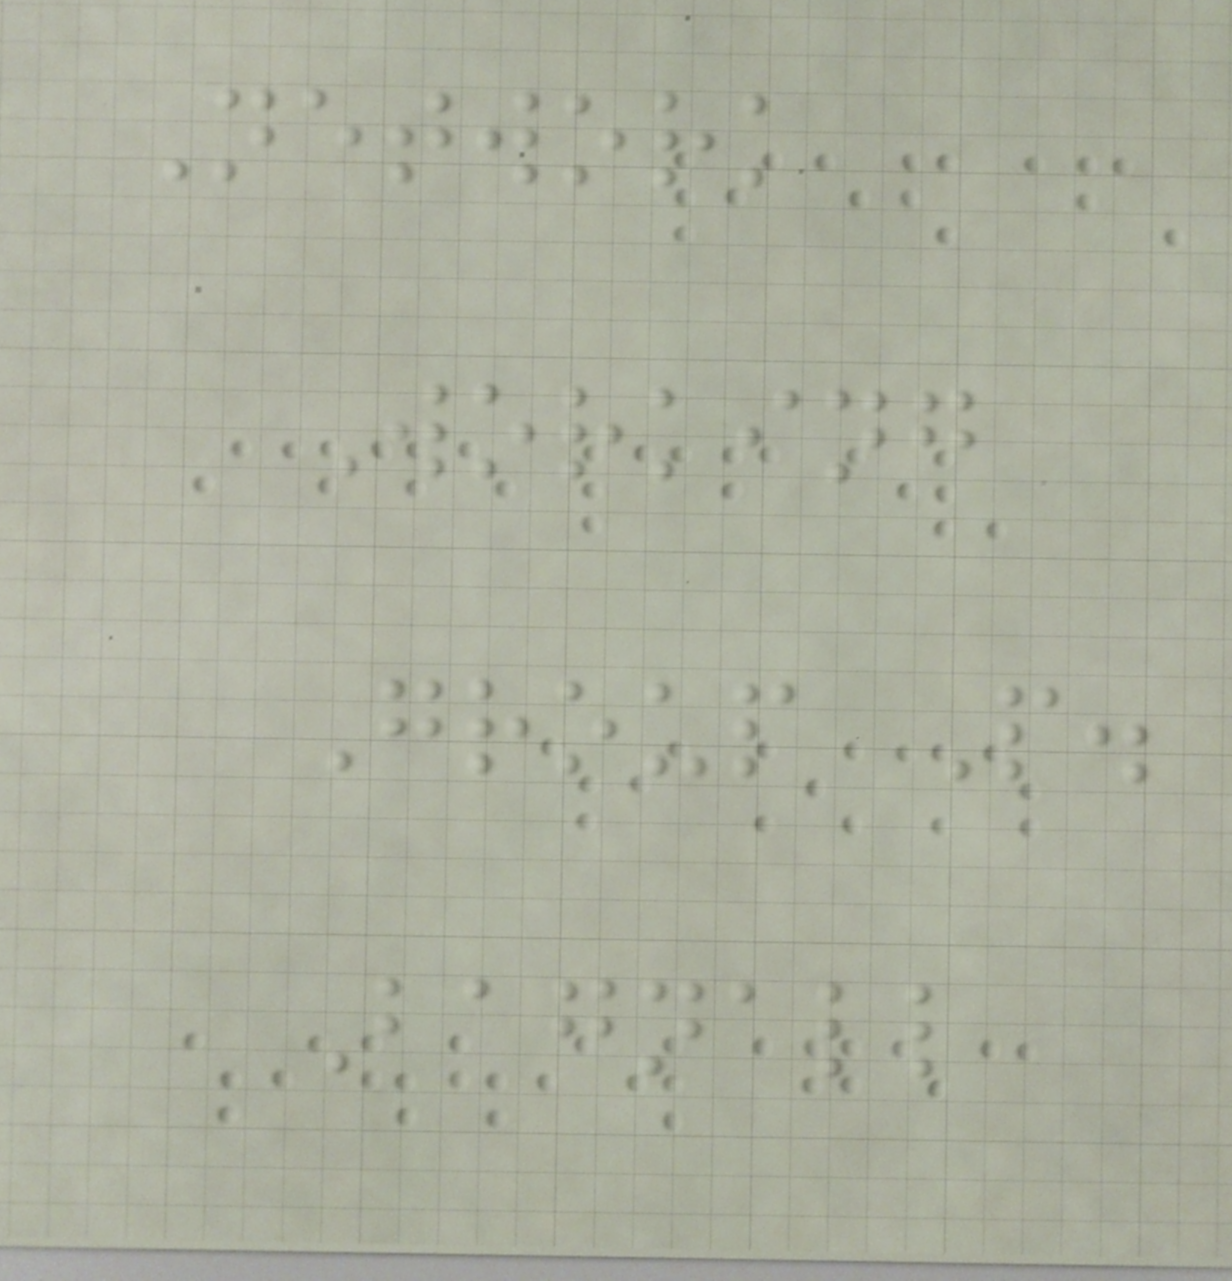Network
Working
Group P.
Bagnall
